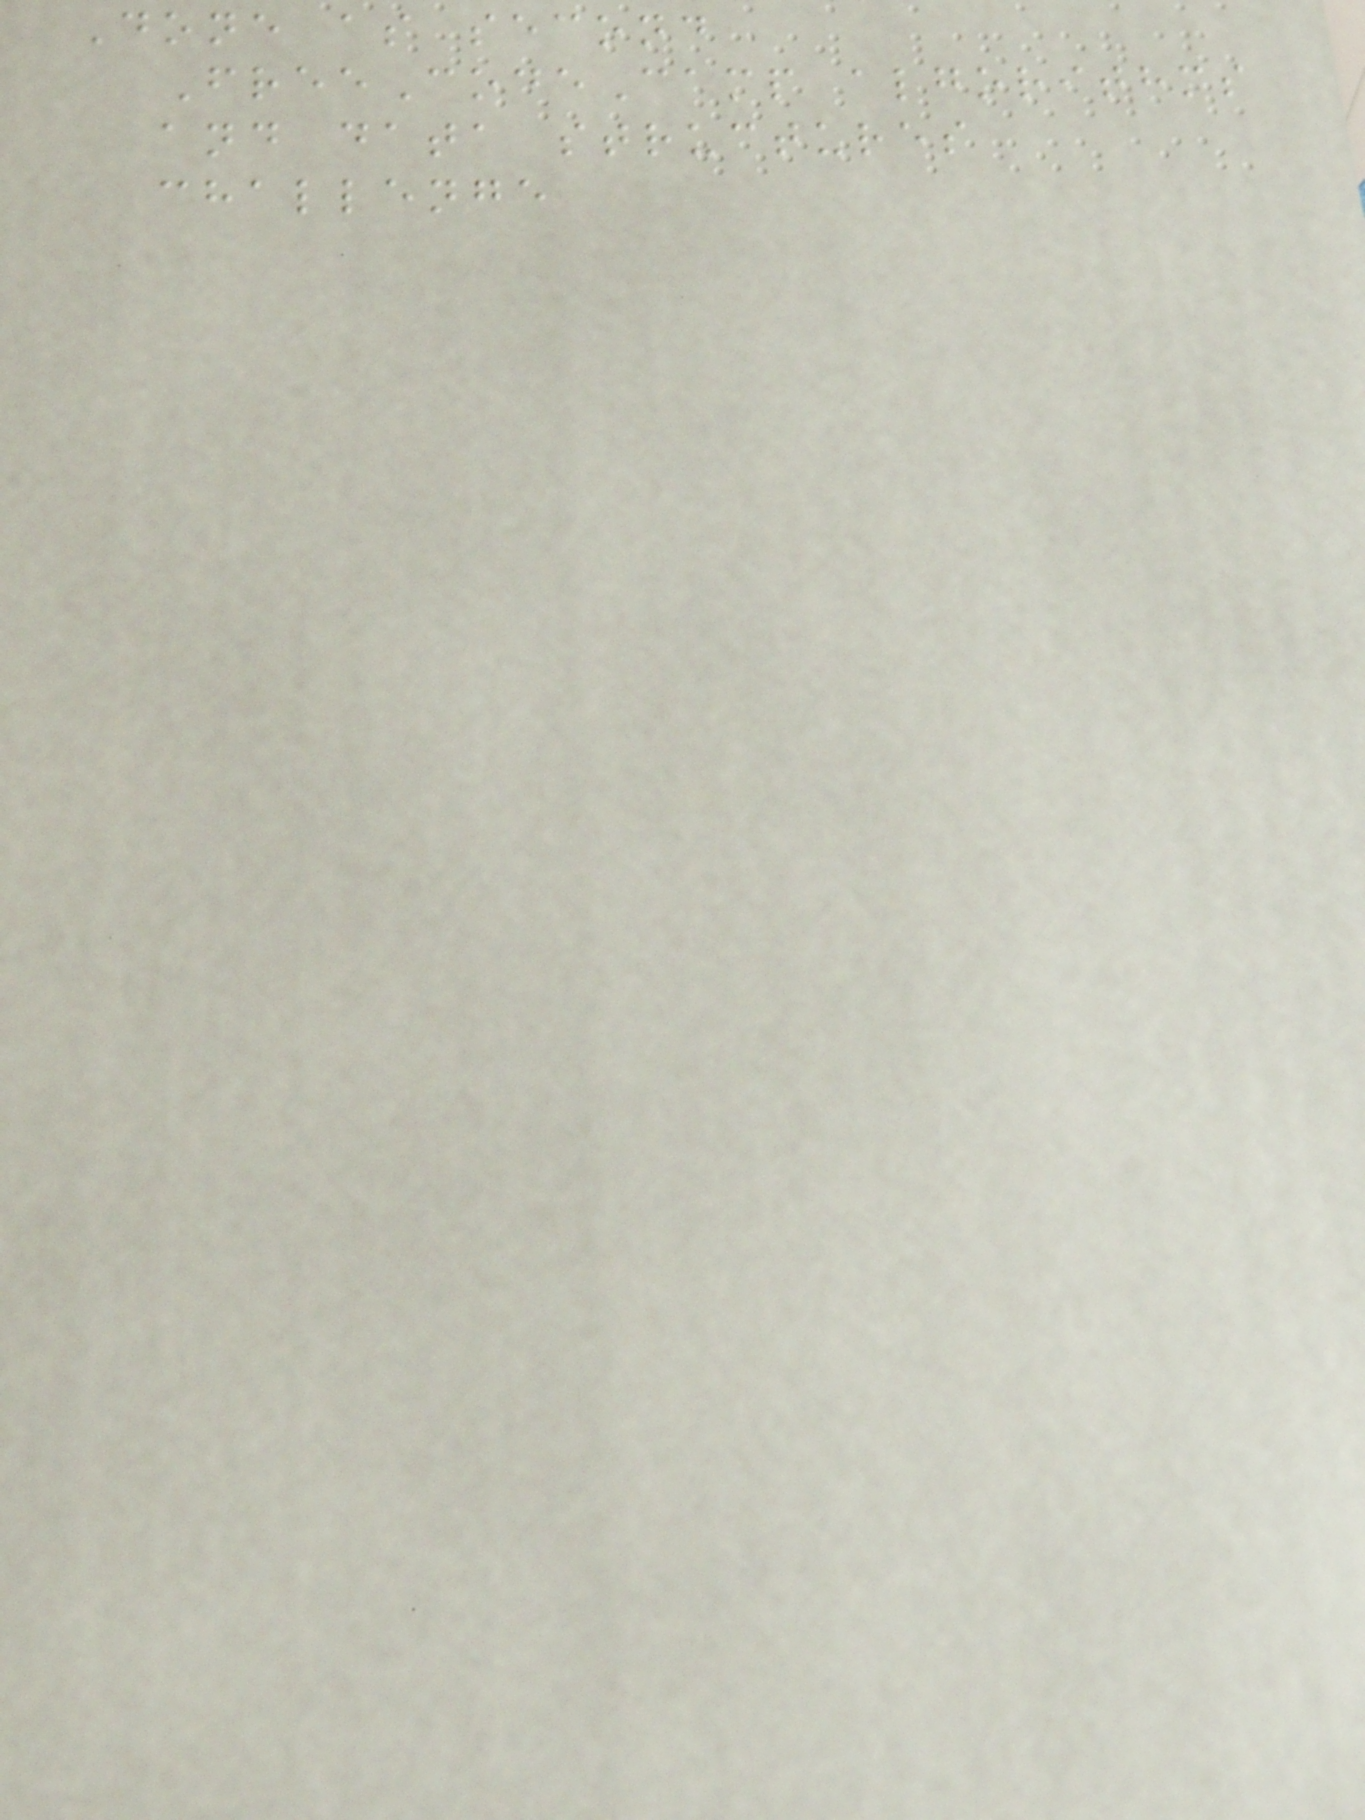Done as second
FreeCodeCamp algorithms
and data structures
challenge
